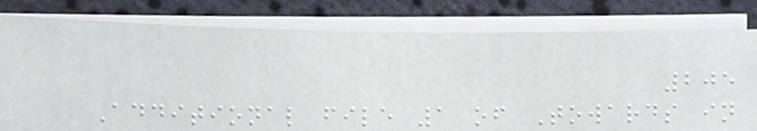205
Additional file 1 of Towards in
